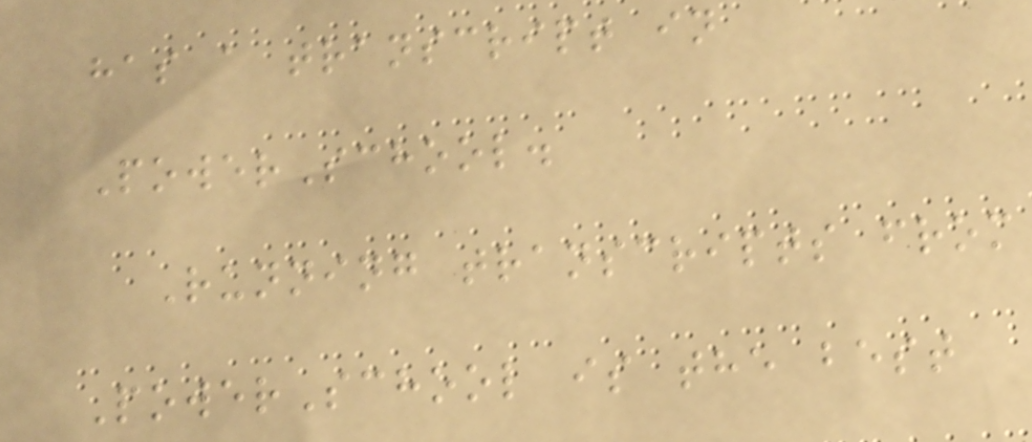has a transcript in
PowerSchool.
Running transcripts from
PowerSchool is the best
